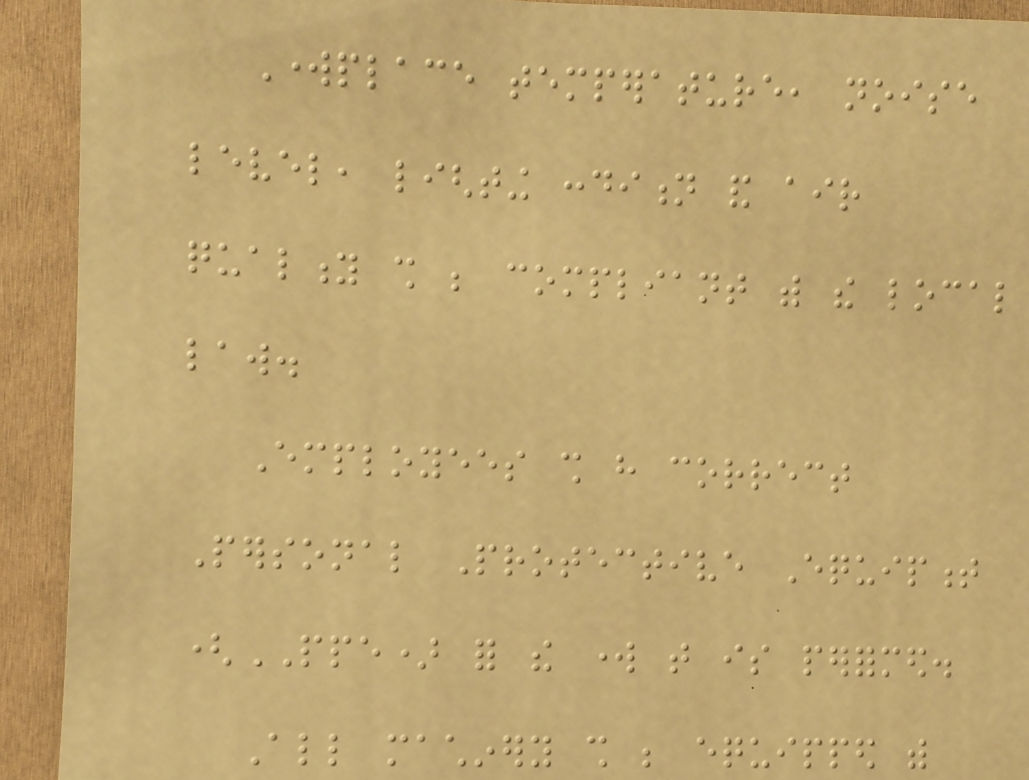Workplace temperature, noise
level, lighting condition and air
quality shall be compliant with the local
law.
Employees shall have correct
Personal Protective Equipment
(PPE) for the work that is performed.
All machinery shall be equipped with
